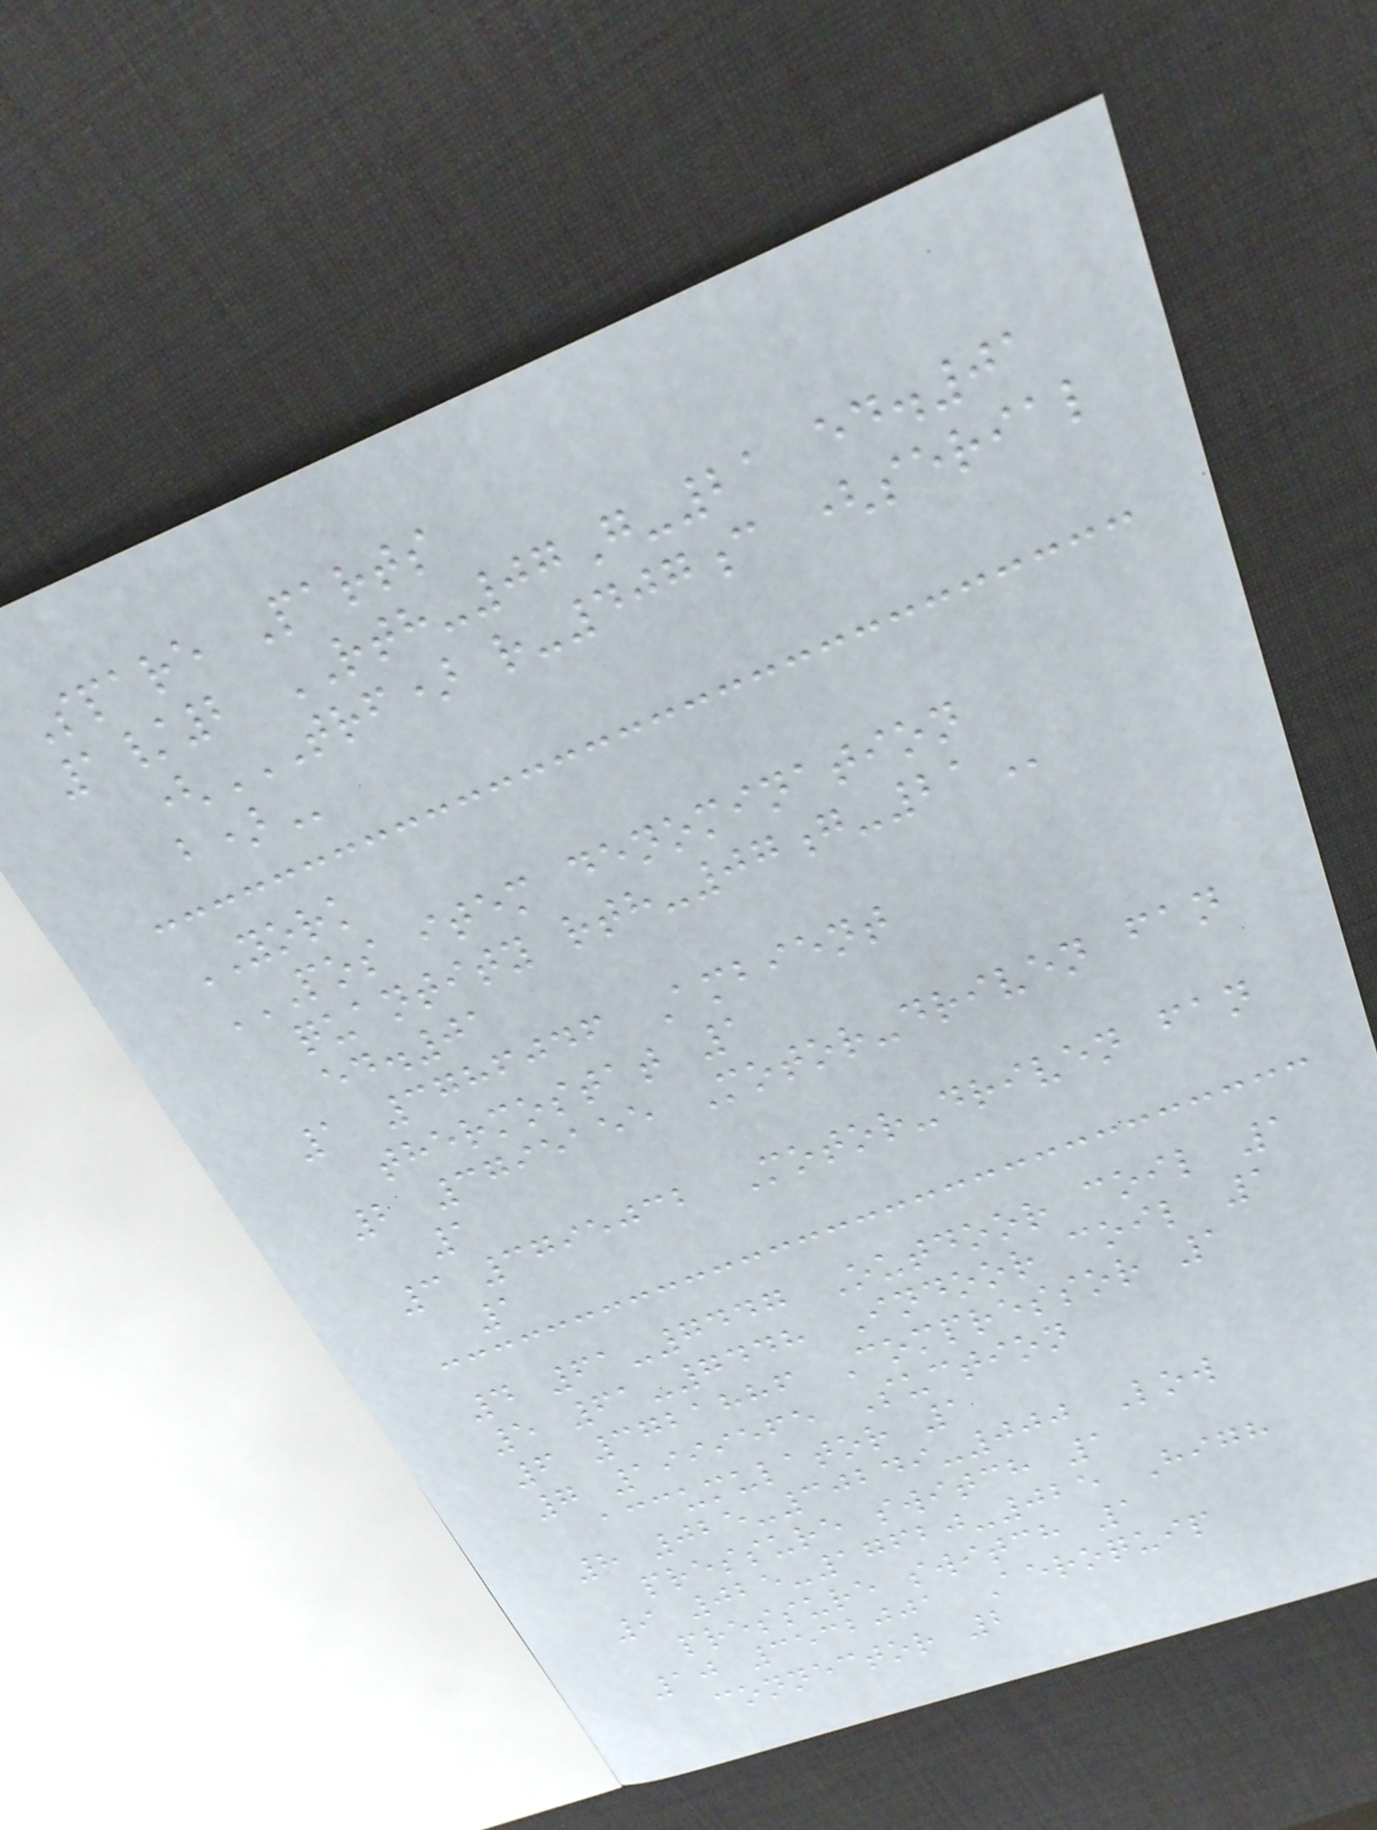Spare Parts
1/2 RTH-07G-21 ed.01
(TRF) R-407C (SERIAL
B)
YORK
POS ITEM DENOMINATION
QUANTITY RTH-07G-21
ed.01
1 3786046 Ambient
thermostat 1
2 3795155 Motor-driven fan
1
3 3795032 Motor-driven fan
1
4 61-7447 Outdoor coil 1
5 61-7448 Indoor coil 1
6 3721886 Compressor 1
7 1999565 Suction
accumulator 1
8 025-30249-000 Low
pressure switch 1
9 025-17620-025 High
pressure switch 1
10 3532001 Aeroquip
connector 2
